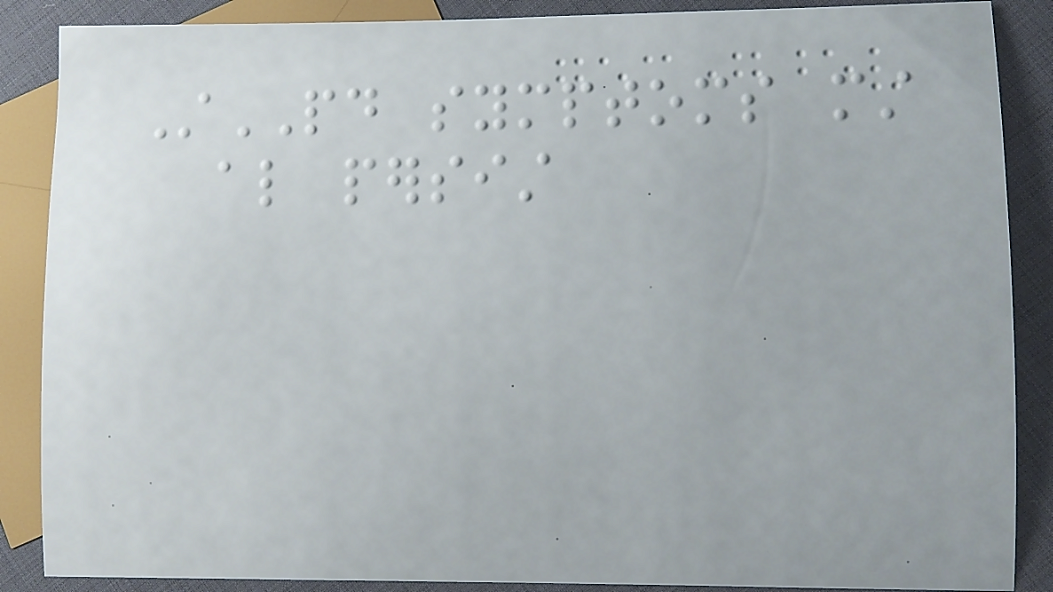StPD symptoms must
also persist
